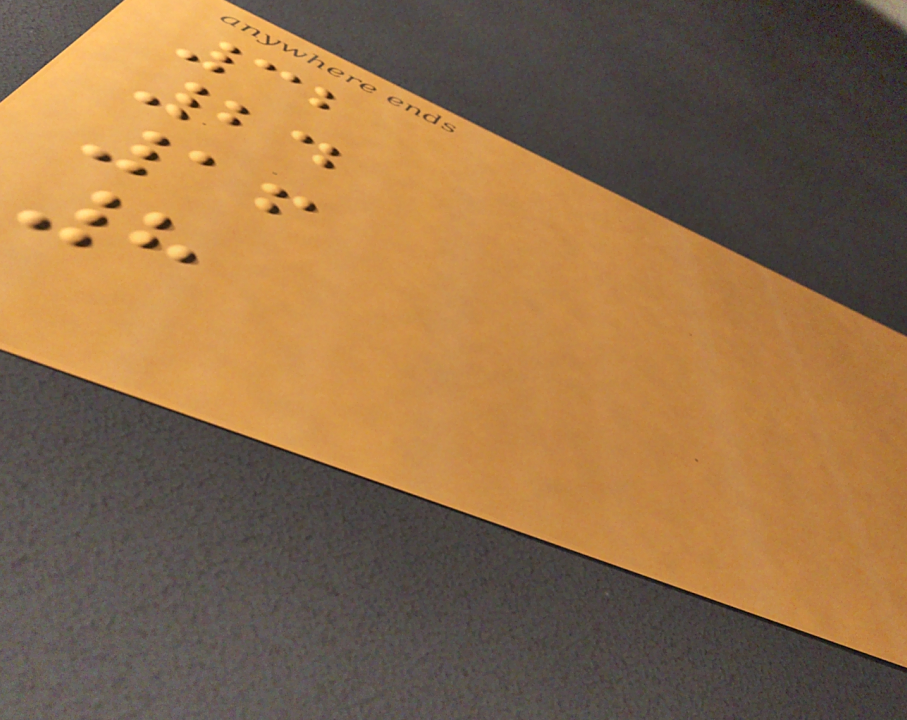32
24
16
8
